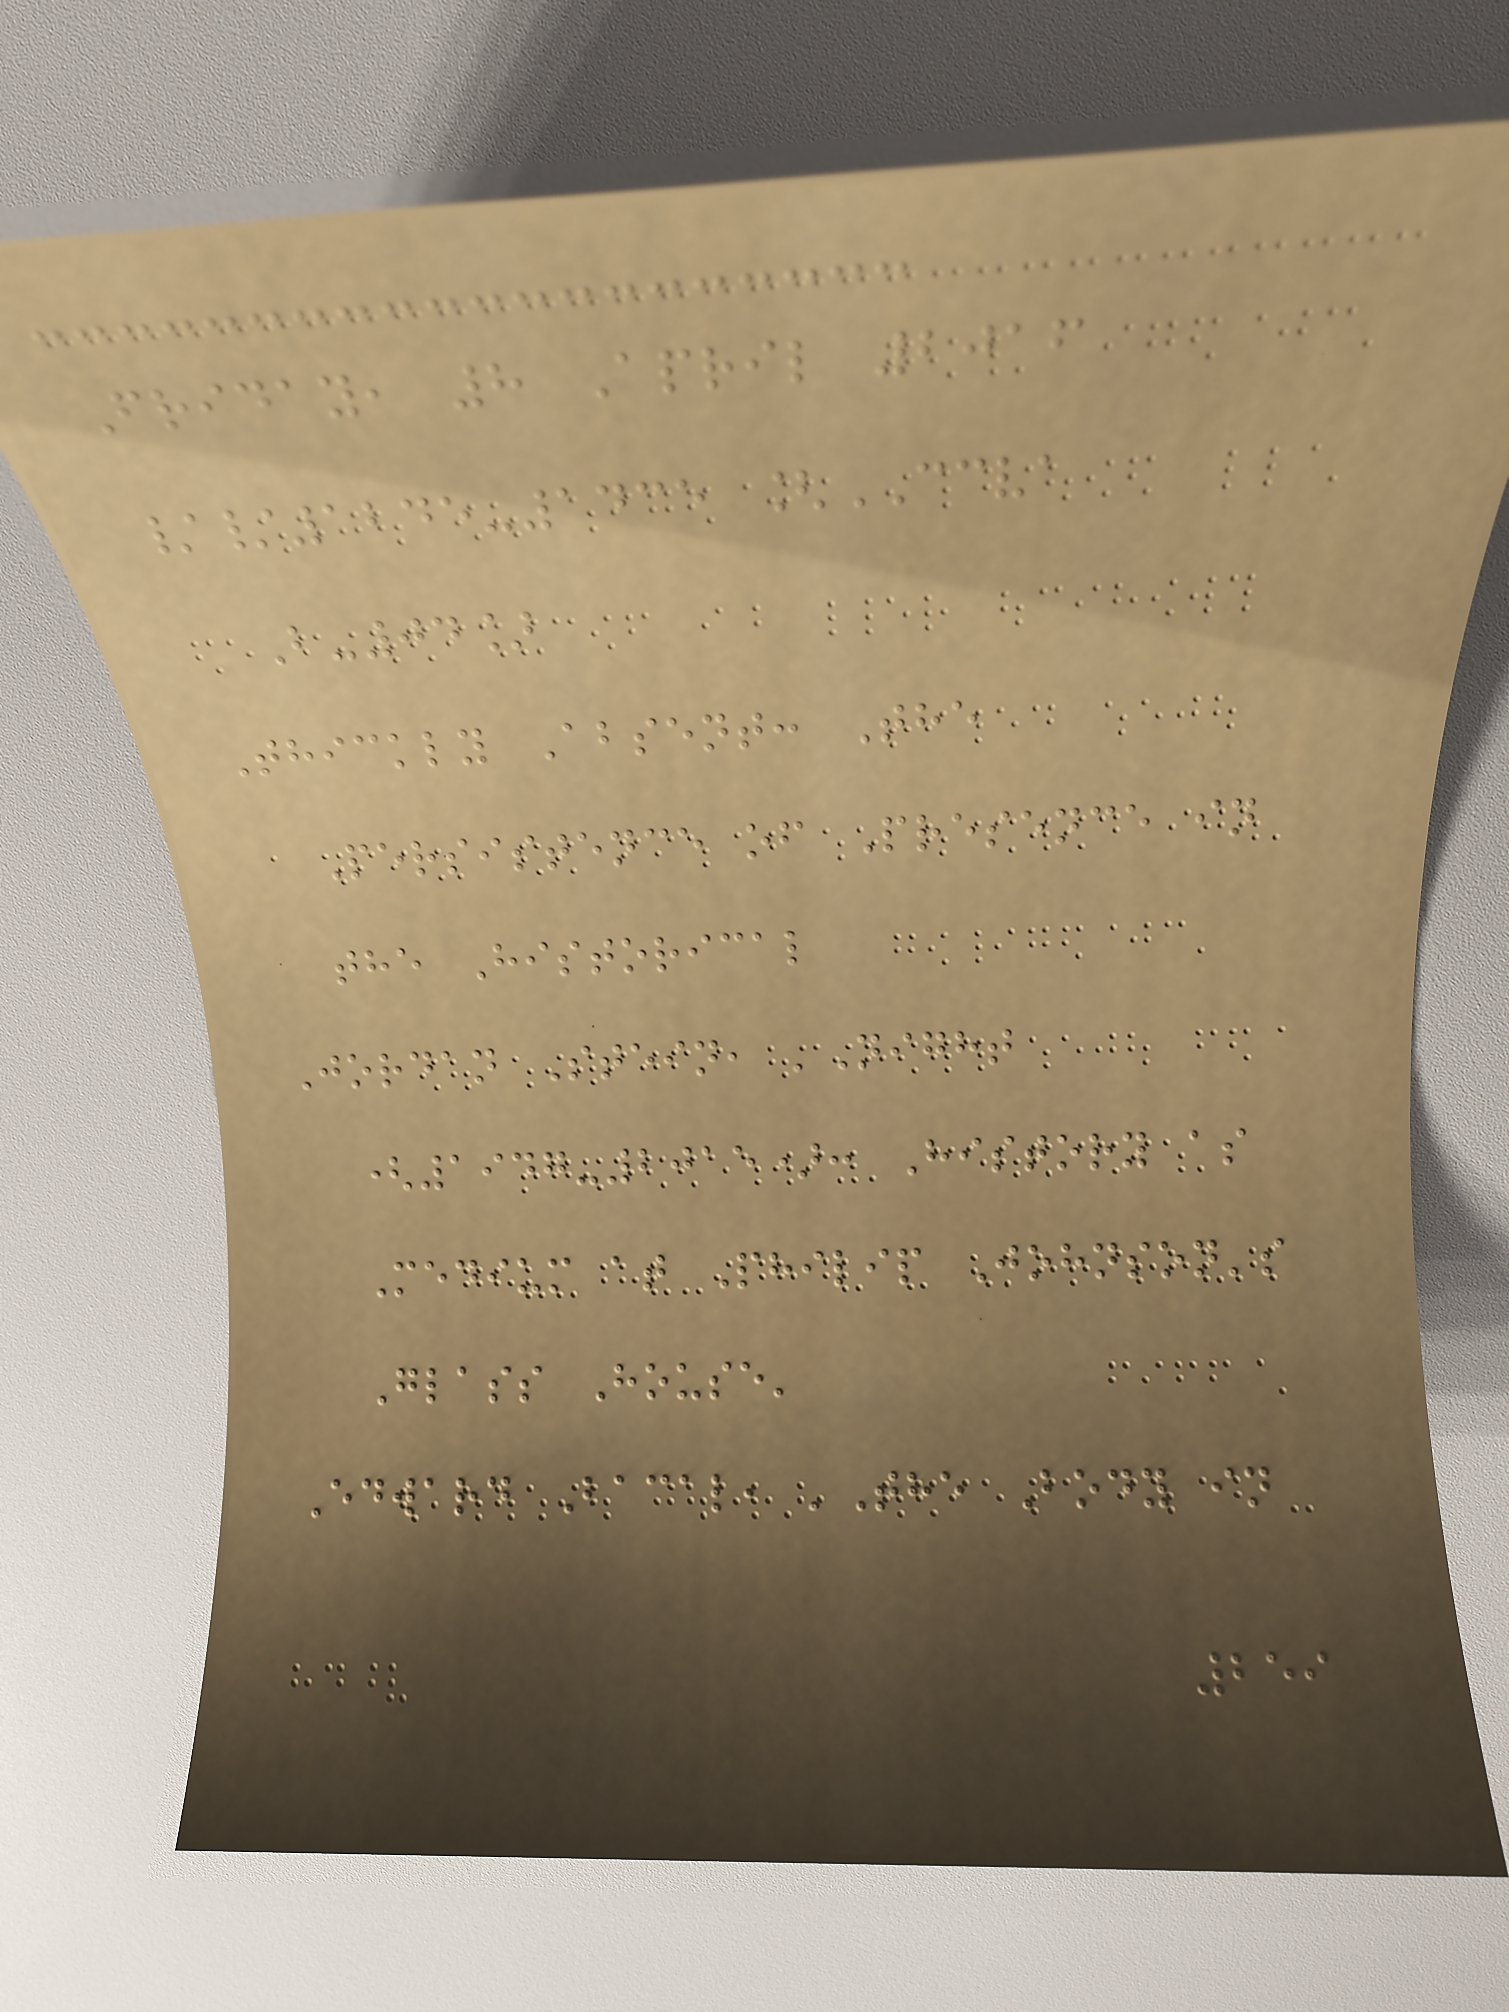Friday, 8 April 2016
//1245-1435 [CCVA
B-04]
Thickly Absent: The
Persistence of Presence in
the Historical
Jordan Stein, 'Night
(1947-2015): History as
Medium at Philip Johnson's
Glass House'
Edward Bacal, 'The Body in
259
